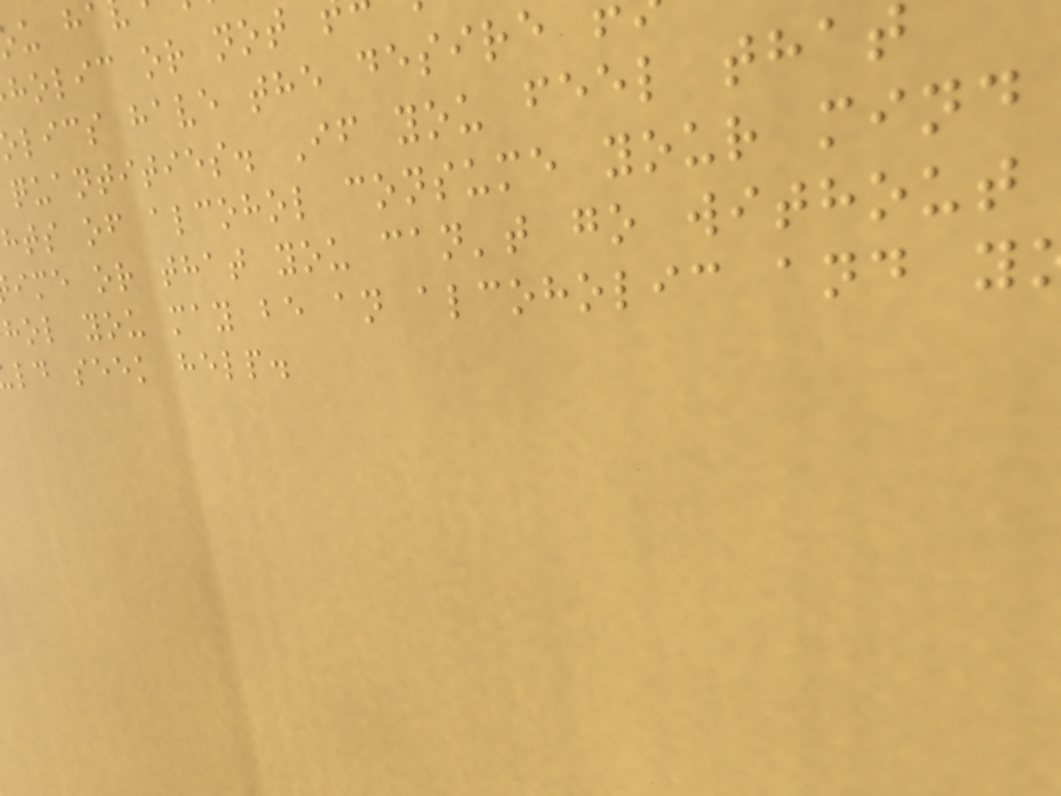holic or not
lics have the desire
quantities. If you feel that
hts of alcohol consume your mind
ime or that you can't go without
hol you may be an alcoholic and y
ld seek help.
